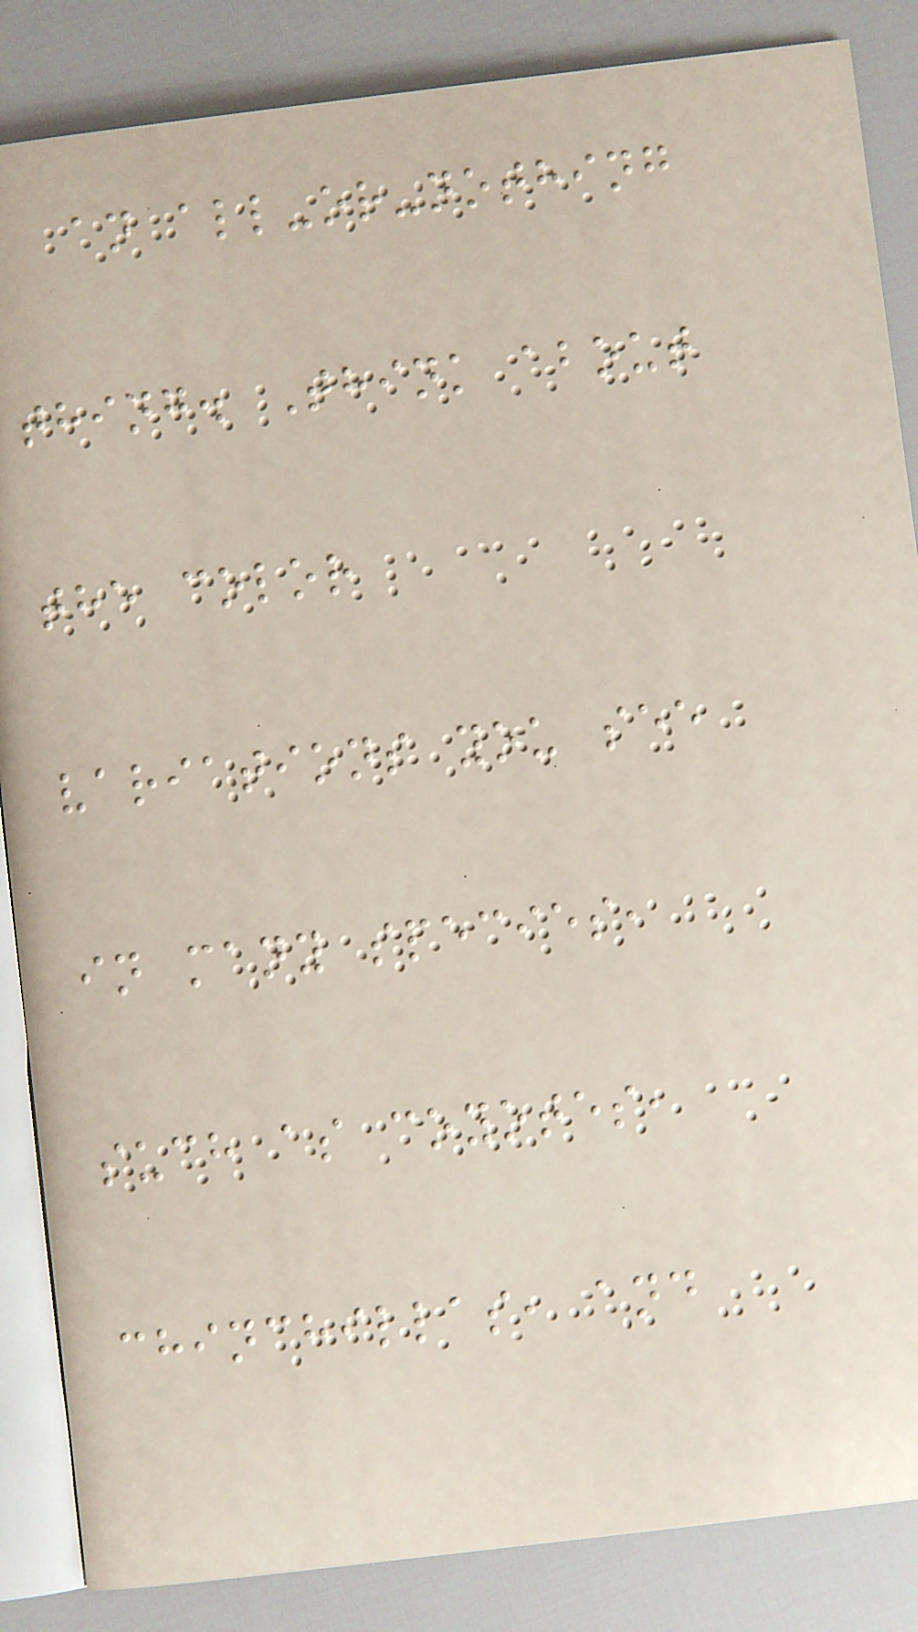an all-or-nothing
thing. Think about
the color
variations you see
in many species,
such as coyotes,
chinchillas, and
